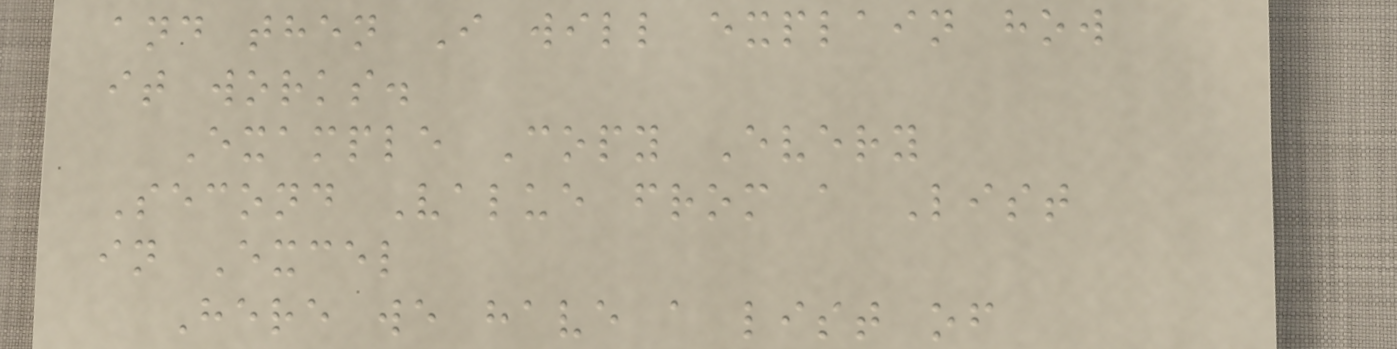and then I will explain how
it works.
Example Copy Every
Second Value from a List
in Excel
Here we have a list of
